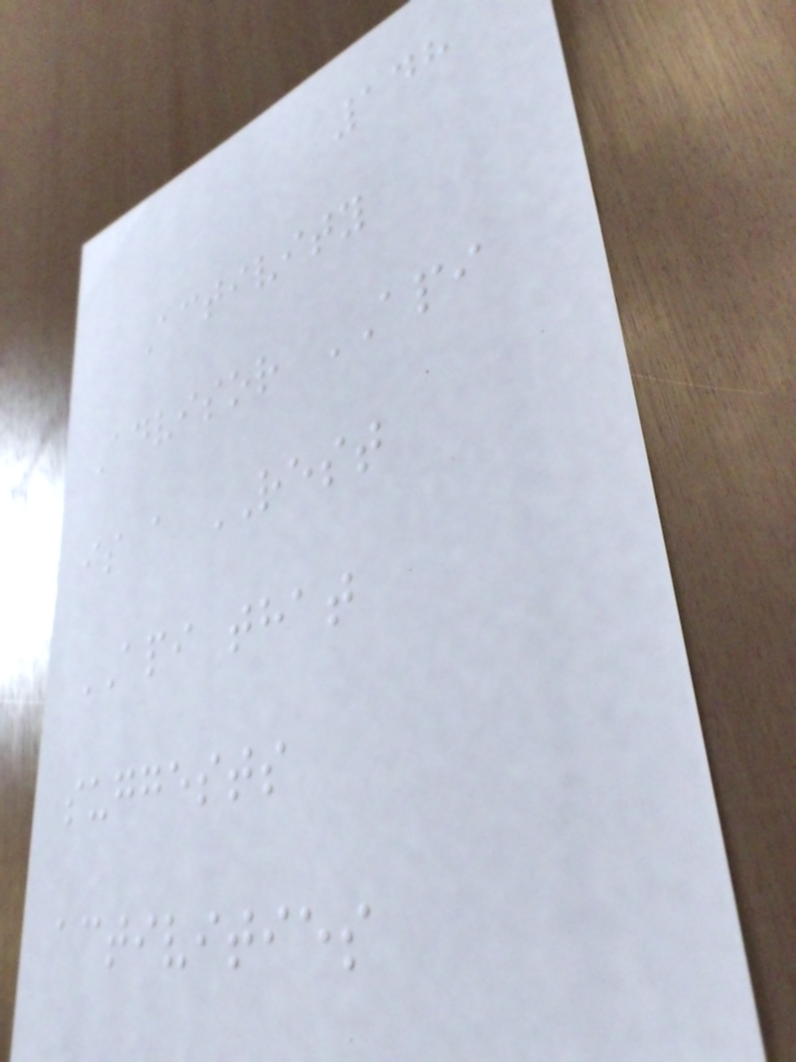148
Activity
Advisor API
is a REST
API that
suggests
activities
